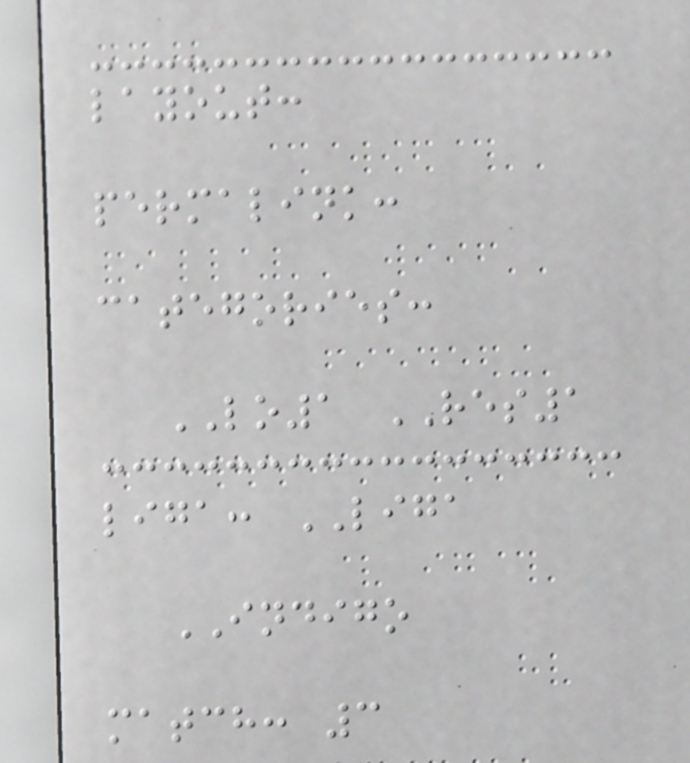layout:
permalink:
categories:
LO1 RES1
liga: LIGA
INDIGO
match: 3
